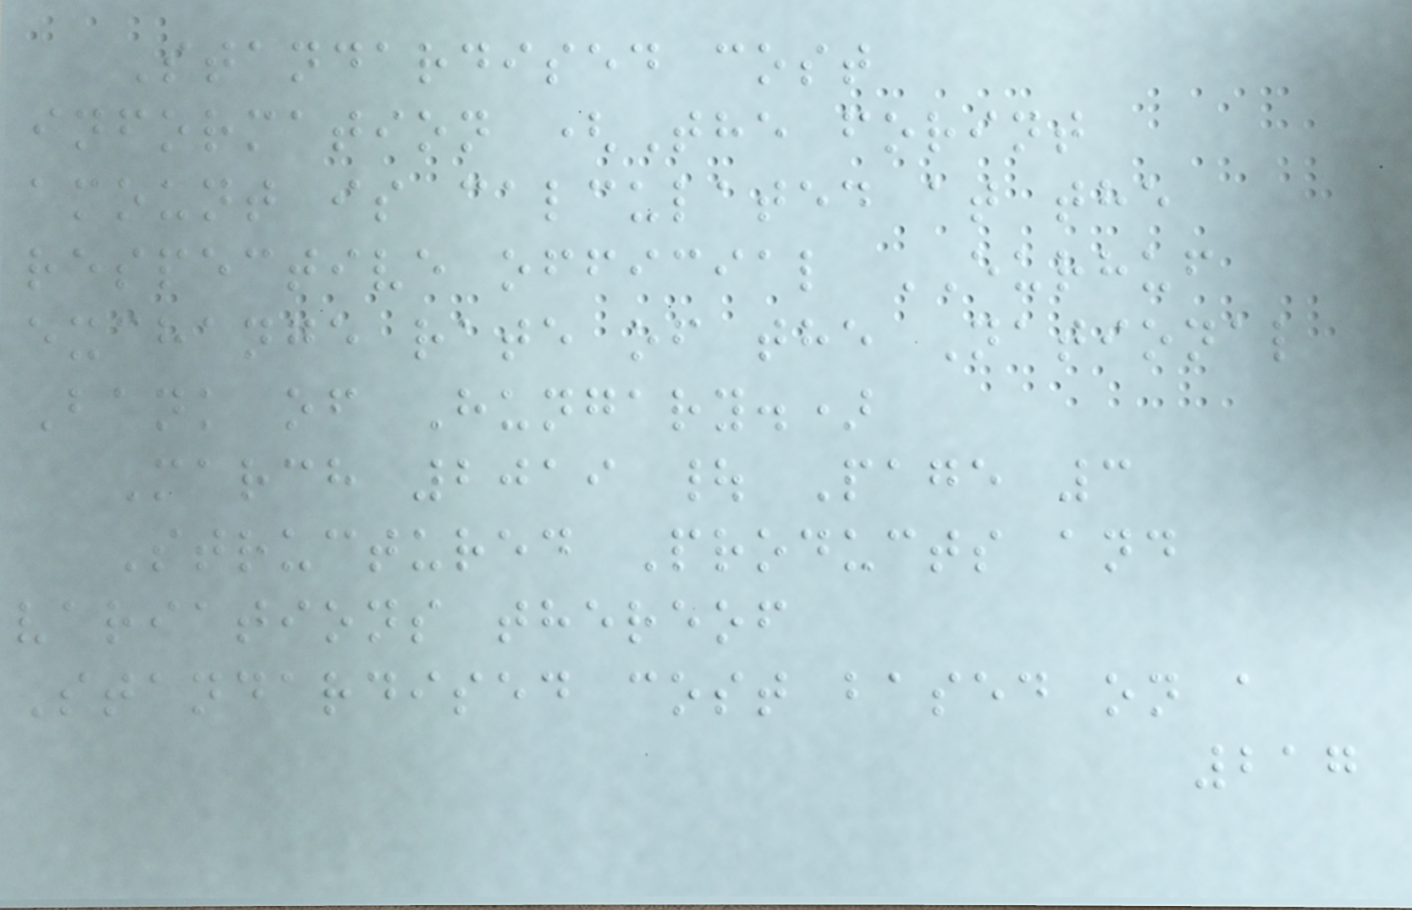Standardised cost
information (The forint
amount is calculated at the
respective official EURHUF
exchange rate of the National
Bank of Hungary.)
March 2019 | Page 3
Structured Products and
variations thereof
Standardised cost based on a
217
